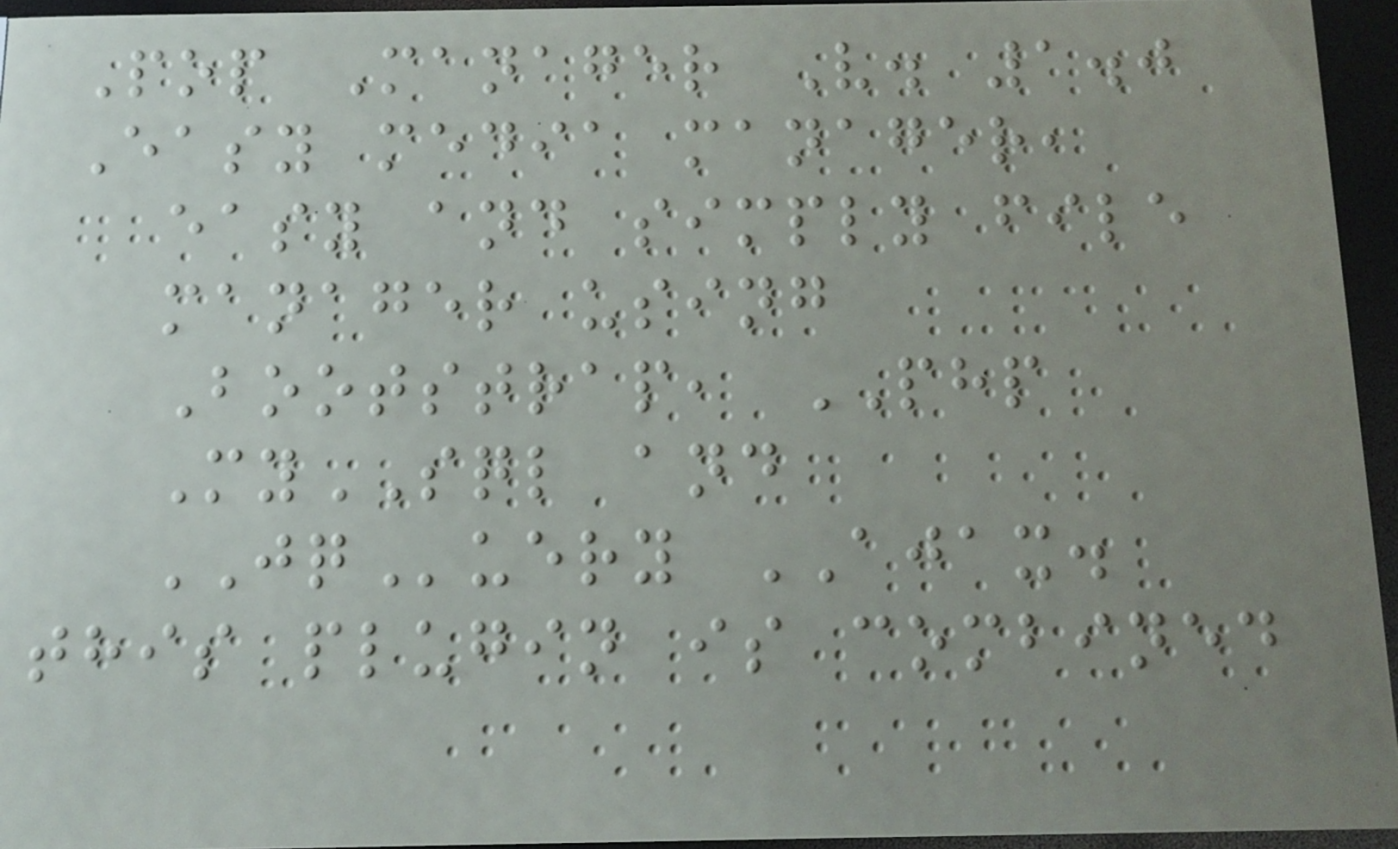Pop Manager V. 1.0
Easy media manager,
easy and simply file
manager using
Bootstrap, PHP
MySQL and
JQuery AJAX.
this plugin is combined
